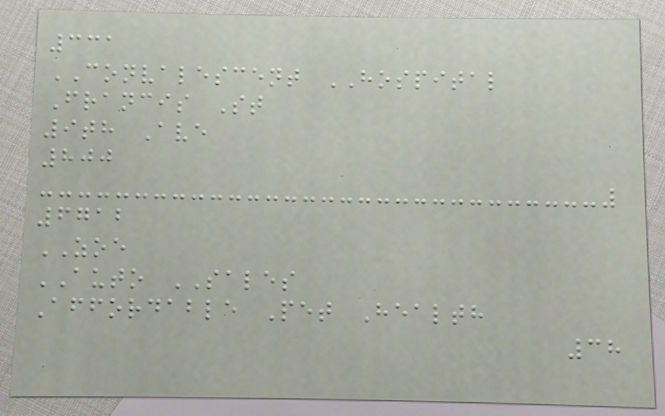331
CONVALESCENT HOSPITAL
Francis St
9th Ave
800
6712
ZOE
AUTO SALES
Affordable Pet Health
38
